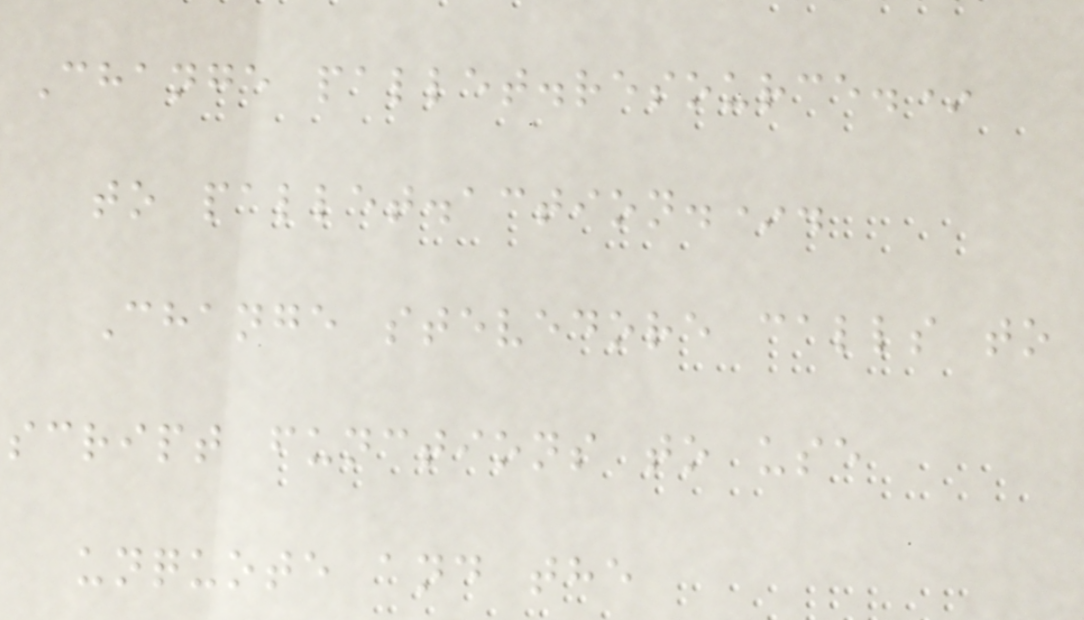Change pallet.resource.*
to pallet.action.*.
Change stevedore calls to
script functions to use
unquote and the
